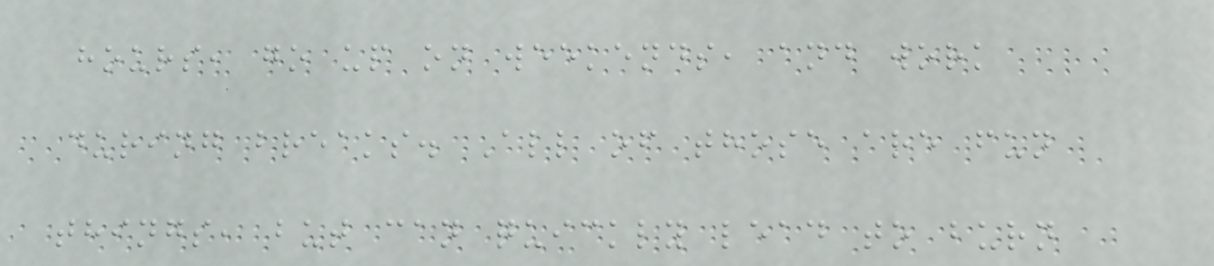hours, go up on weekends, and work
during breaks. All of those are fun
things, but can quickly lead to burn
